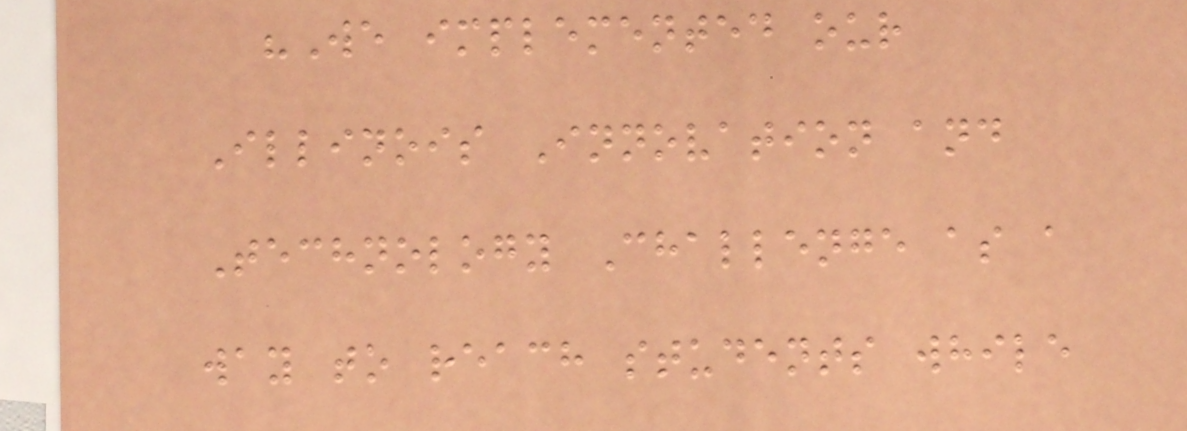"We implemented our
Illinois Innovation and
Technology Challenge as a
way to reach students while
